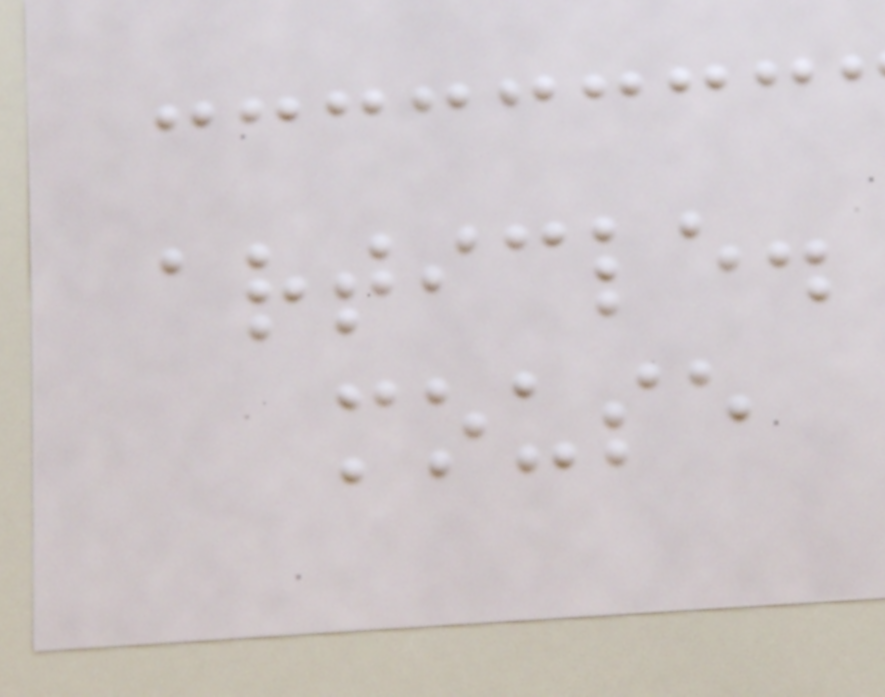article.
mouse
